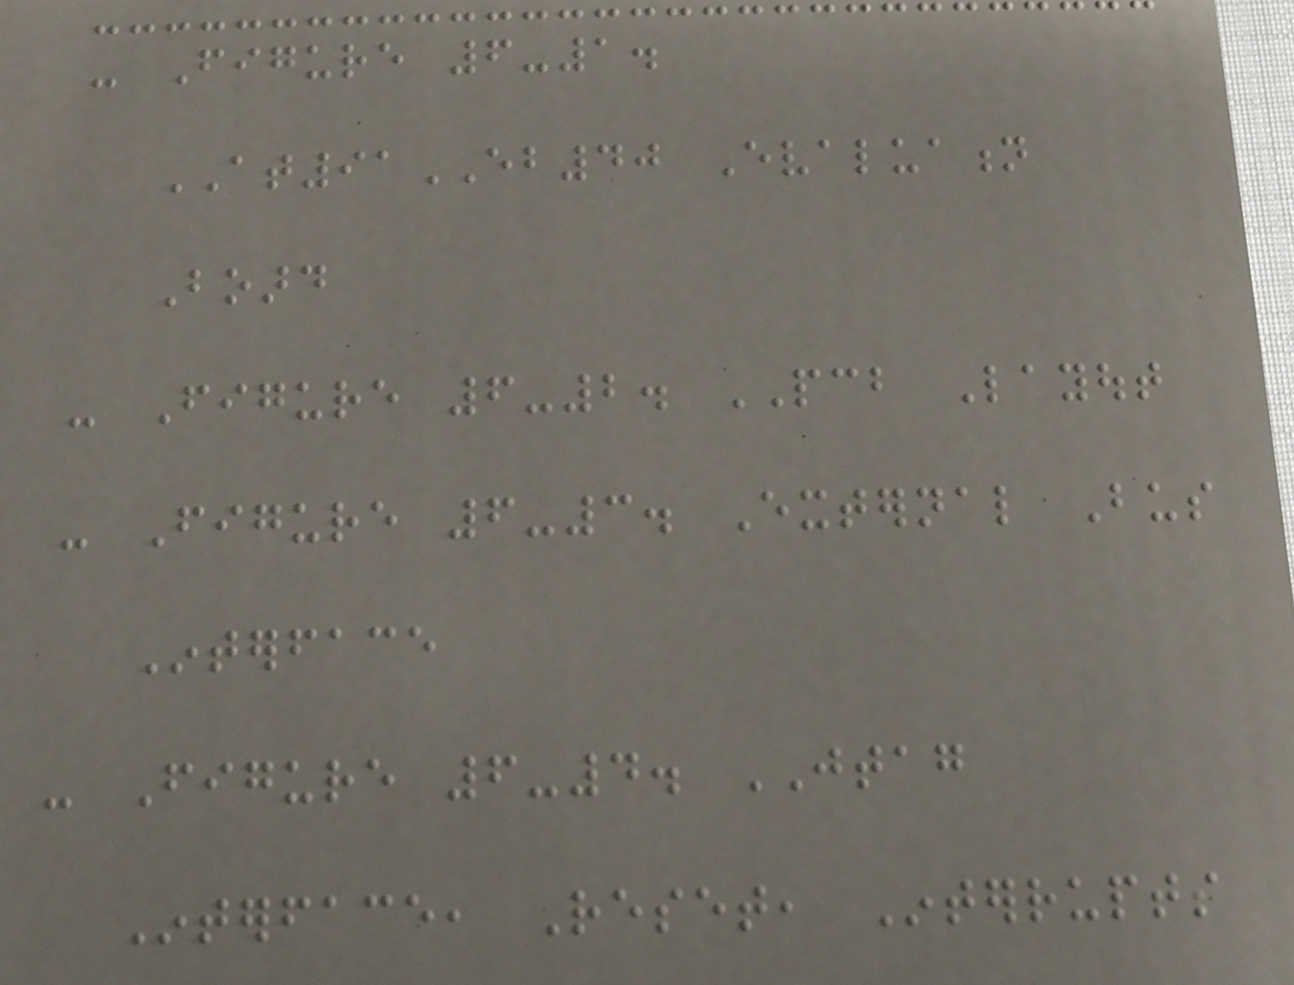- Figure 6-1.
AT91EB40 Evaluation
Board
- Figure 6-2. PCB Layout
- Figure 6-3. External Bus
Interface
- Figure 6-4. JTAG
Interface, Reset, Interrupts
